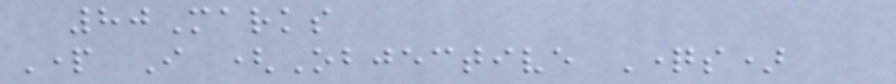80Marks
Part I (Objective Questions)
